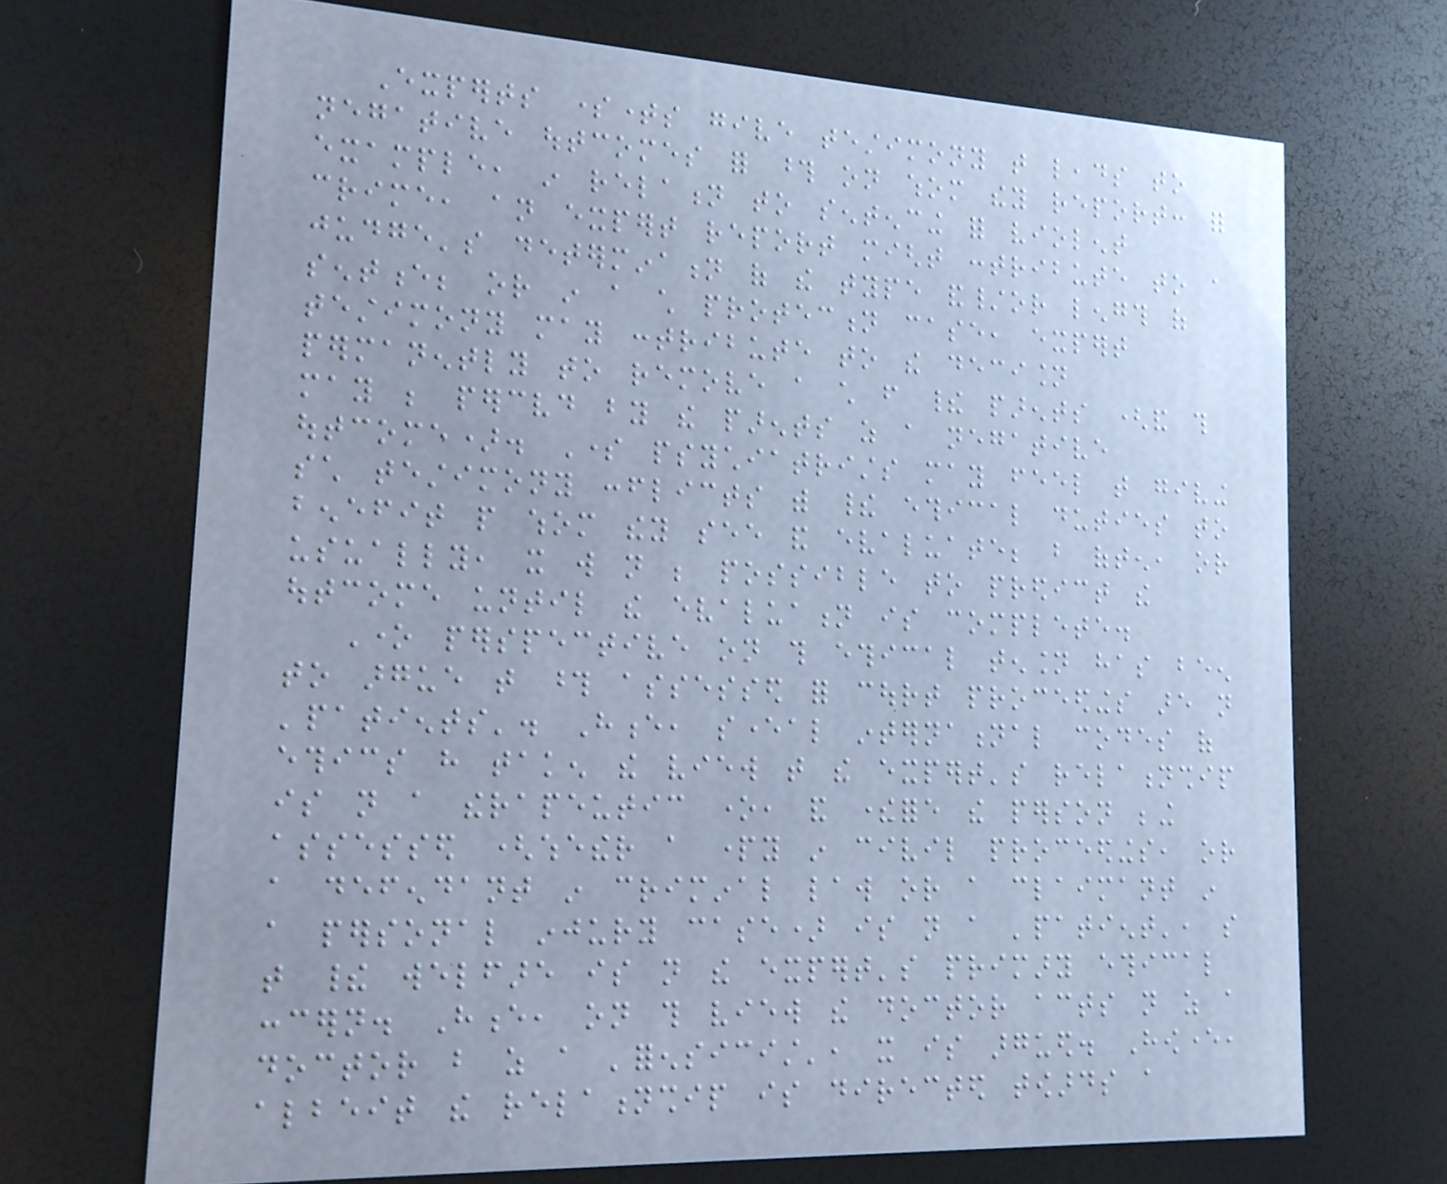Experts sometimes give testimony that leads to
negative outcomes for those on whom they report: for
example, in relation to sentencing for violent
crime, an expert report might contribute to a
judge's determination of the type and/or length of
sentence; or in a child protection case, expert
testimony may contribute to the decision
permanently to remove a child from their parents (and this
may be perceived by the parents as a negative
outcome). Some psychiatrists may feel that giving
such testimony conflicts with their ethical duties to
benefit people whom they see and evaluate; but often, or
usually, it will not be possible to predict the
outcome until the evaluation is complete.
One perspective on this ethical tension has been
to argue that those assessed for court proceedings are not
'patients'. Hence, several international codes of
ethics have taken the view that the expert's relationship
is not a therapeutic one, and therefore the person being
assessed (whether a party in civil proceedings, or
a defendant in criminal law or a claimant in
a personal injury case) is not a 'patient', so
that their welfare is not the expert's primary ethical
concern. Hence, on this view the doctor acts not as a
doctor but as a 'forensicist', it is argued. However,
albeit the relationship is directed towards a
